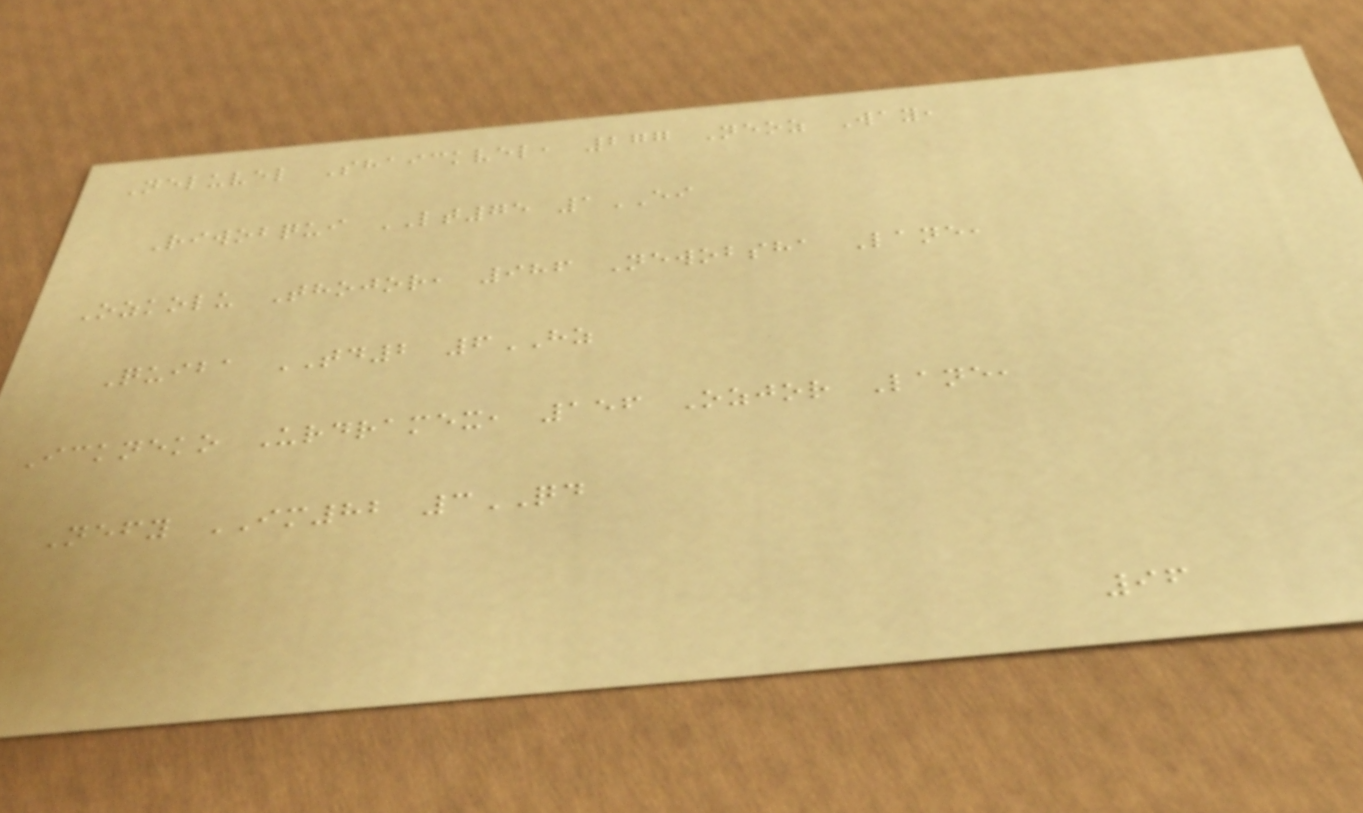Neluvel Shaickvel, 277 Neoz Way,
Riwobqui LT75 1EI
Ozkolu Thojor, 986 Newobsha Lane,
Quiba TD2 6HZ
Ickneko Urdramex, 156 Ozjor Lane,
Nefy IM82 3QD
96
